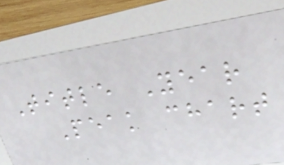Title Year
Peak chart
